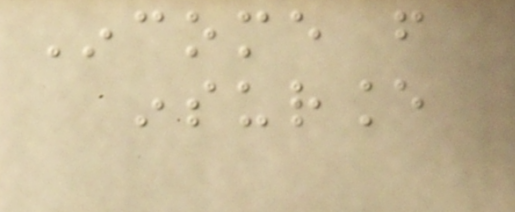Income from
insurance
